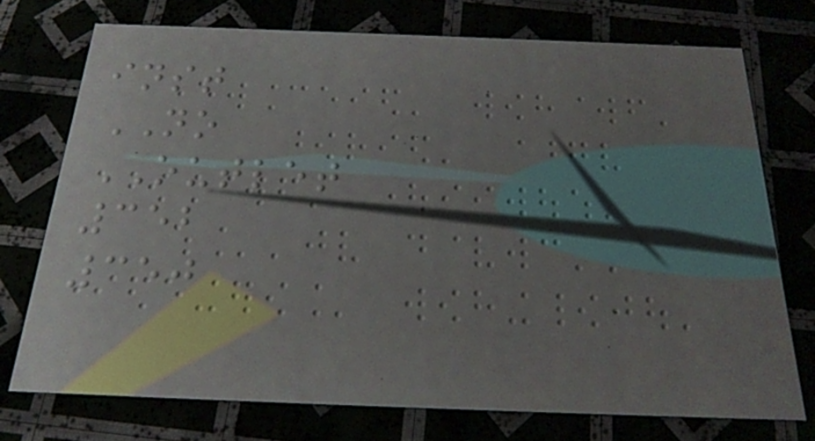inst
NO
OUTLET
352
350
